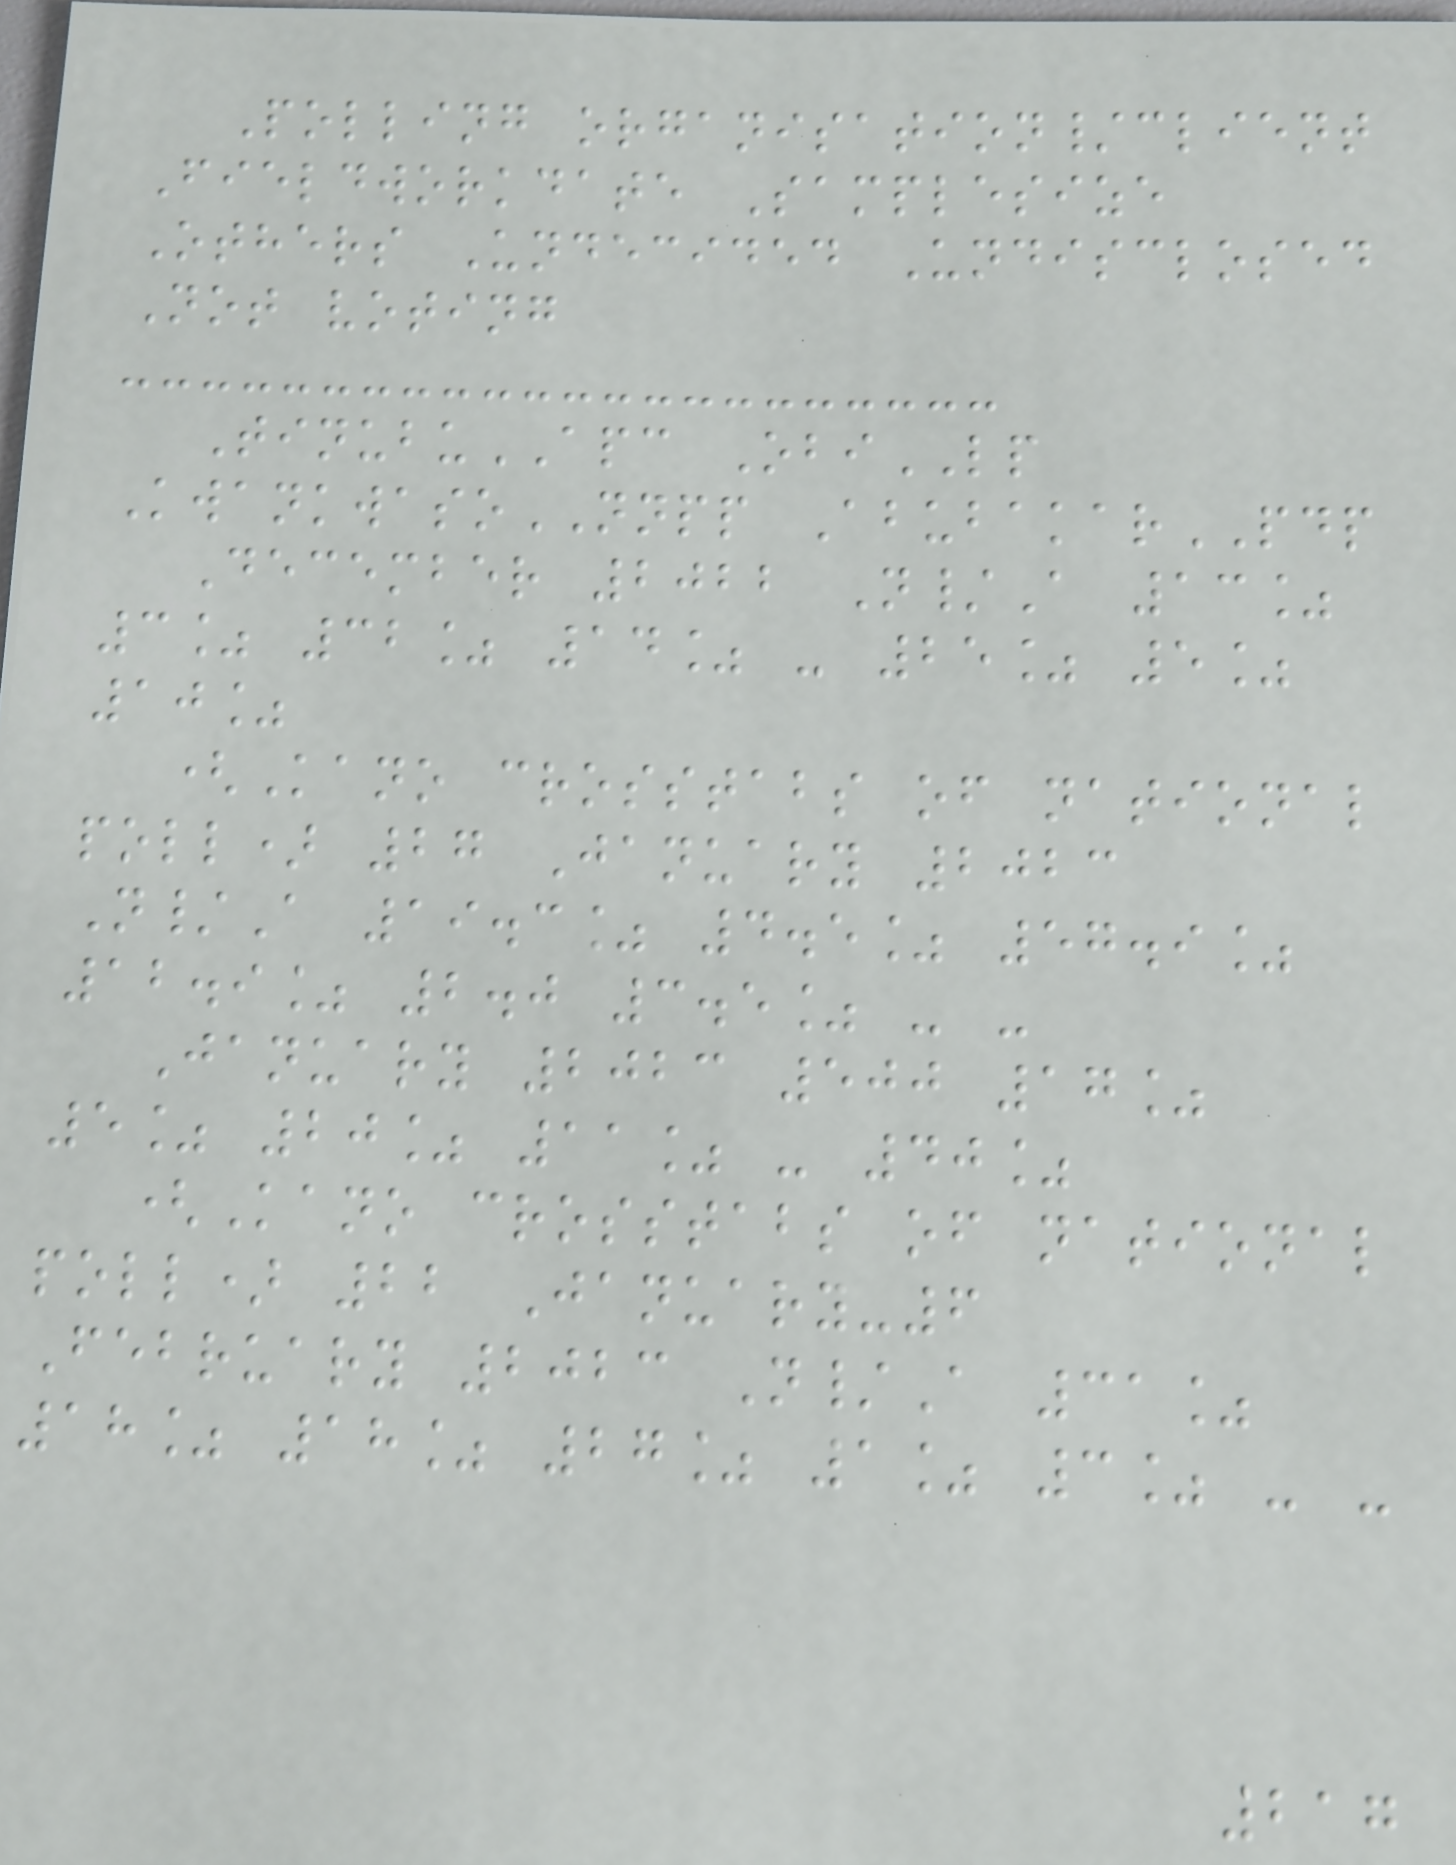Polling organisation/client
Fieldworkdate Samplesize
Others Undecided Undisclosed
Not voting
TinubuAPC ObiLP
KwankwasoNNPP AbubakarPDP
December 2022 N/A 13%
3% 32% 14% - 25% 5%
10%
(Kano crosstabs of national
poll) 27 January 2023
N/A 19.3% 4.5% 57.9%
12.9% 2.0 3.5% - -
January 2023 500 17%
5% 20% 11% - 40%
(Kano crosstabs of national
poll) 22 January-6
February 2023 N/A 31%
18% 18% 27% 1% 3% - -
217
